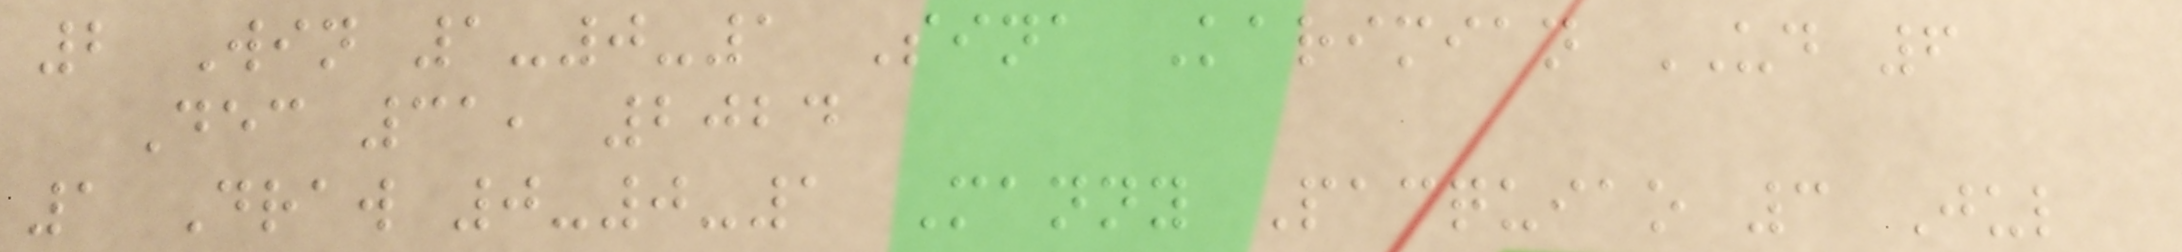2 Win 1-0-1 Sina Karimian UD 6
Dec 31, 2024
1 Draw 0-0-1 Manny Pacquiao 3 Jul
